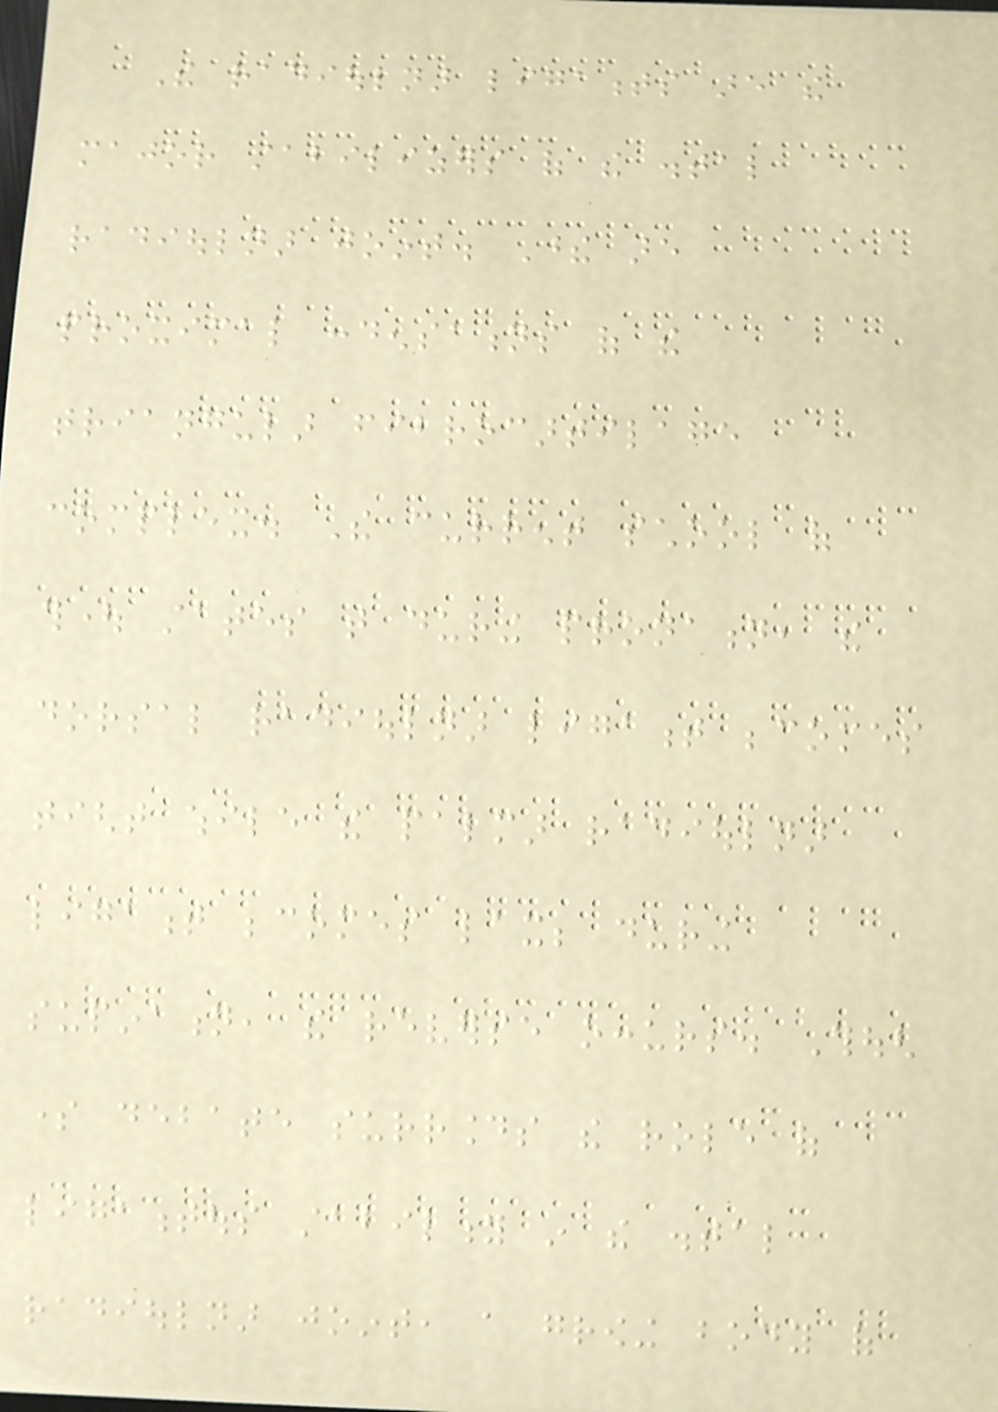The radioulnar ligaments are the
major stabilizers of the distal
radioulnar joint. These are
proximal condensations of the
triangular fibrocartilage
complex. The current school of
thought states that during pronation, the
dorsal radioulnar ligament becomes
tight while the palmar radioulnar
ligament becomes lax; during
supination, the reverse occurs. Though
some debate surrounds the role of
ligamentous stability in the distal
radioulnar joint, a growing body of
